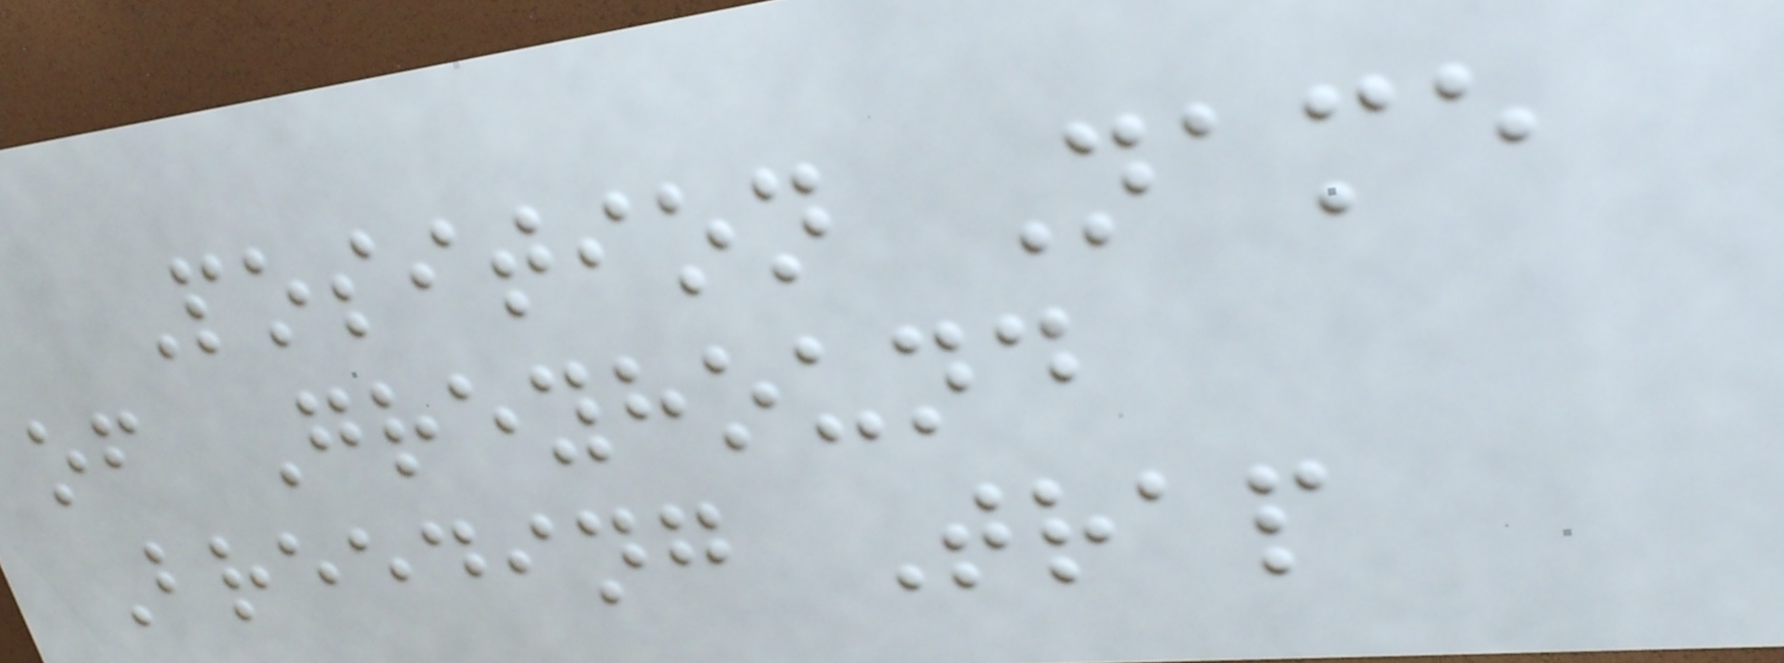Position Name
of Greyhound
Breeding Trap
